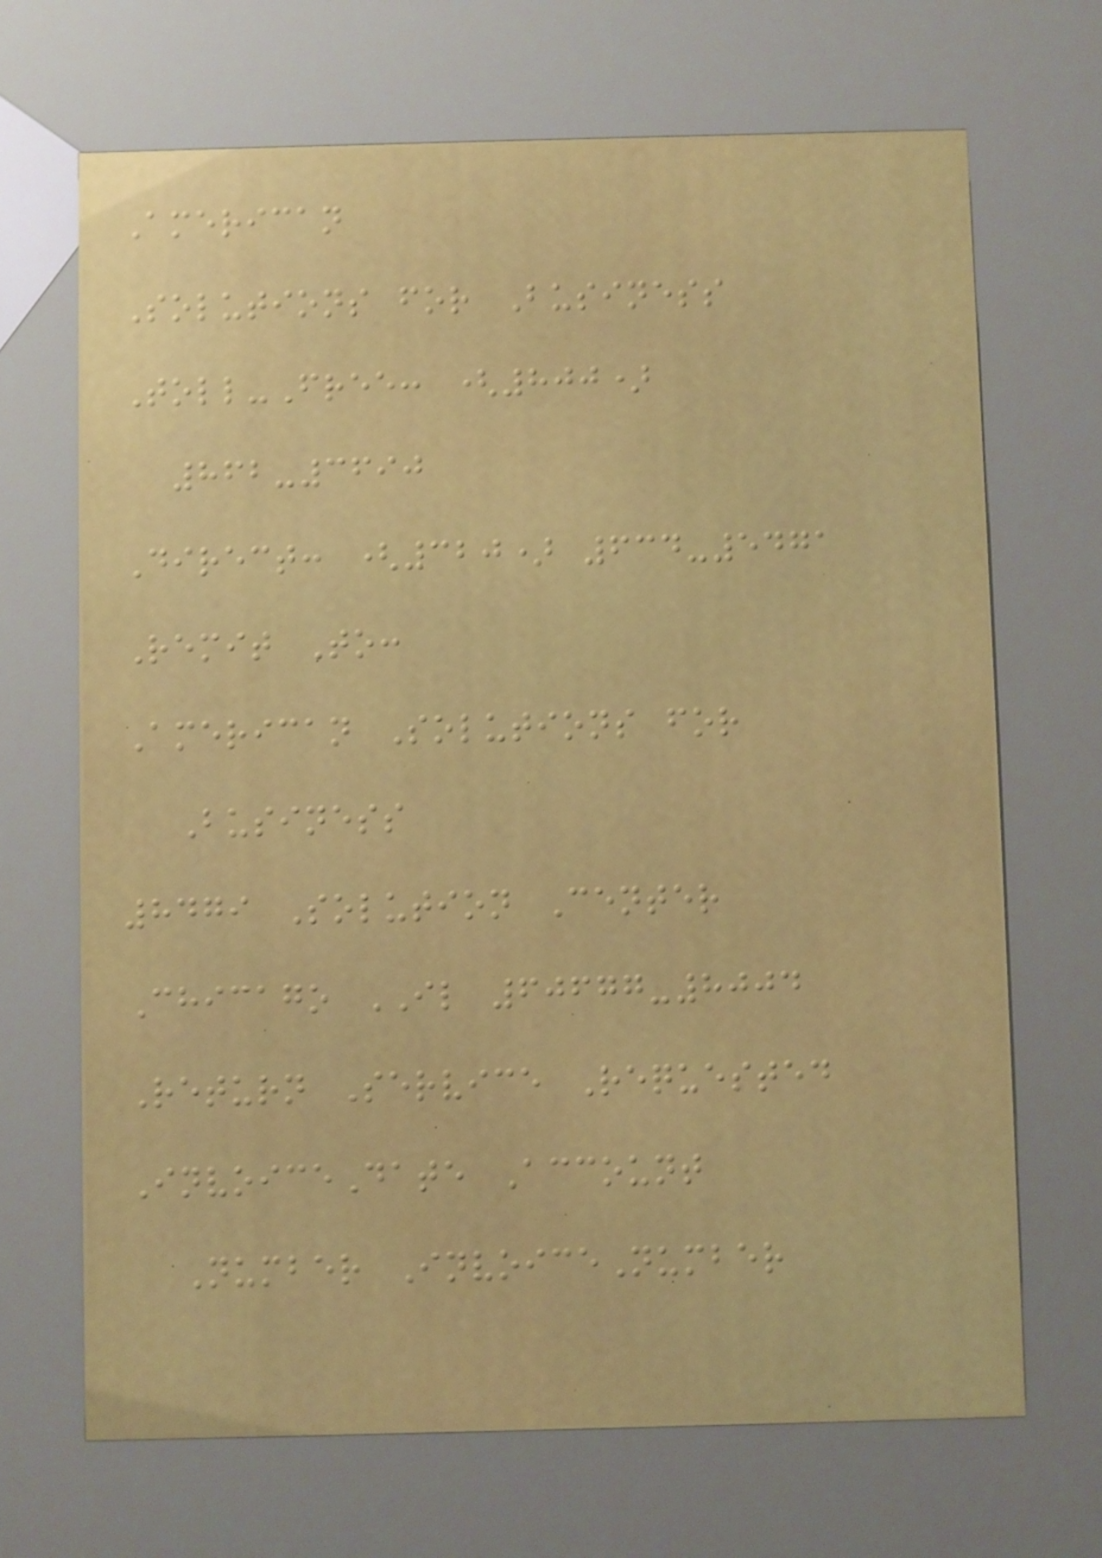American
Solutions for Business
Toll-Free: (800)
862-3690
Direct: (320) 634-5471
Remit To:
American Solutions for
Business
8479 Solution Center
Chicago IL 60677-8004
Return Service Requested
InvoiceDate Account
Number InvoiceNumber
